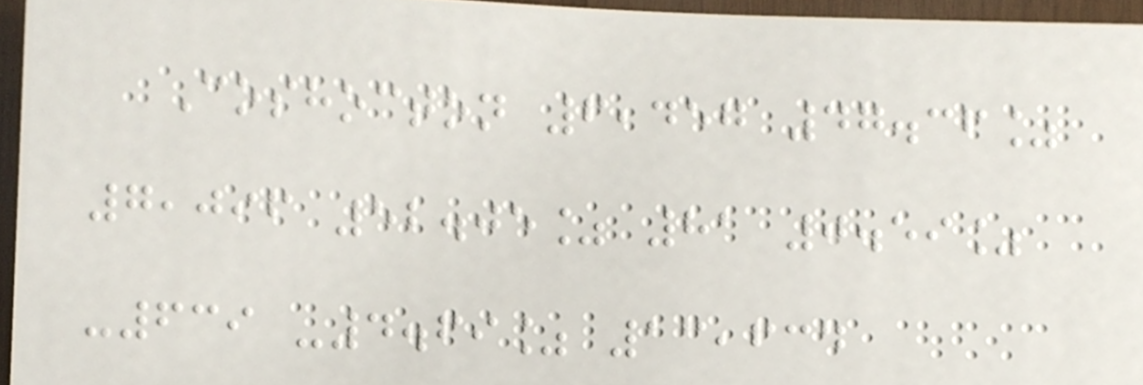Coshocton 6,457 47.36%
7,096 52.05% 81 0.59%
-639 -4.69% 13,634
